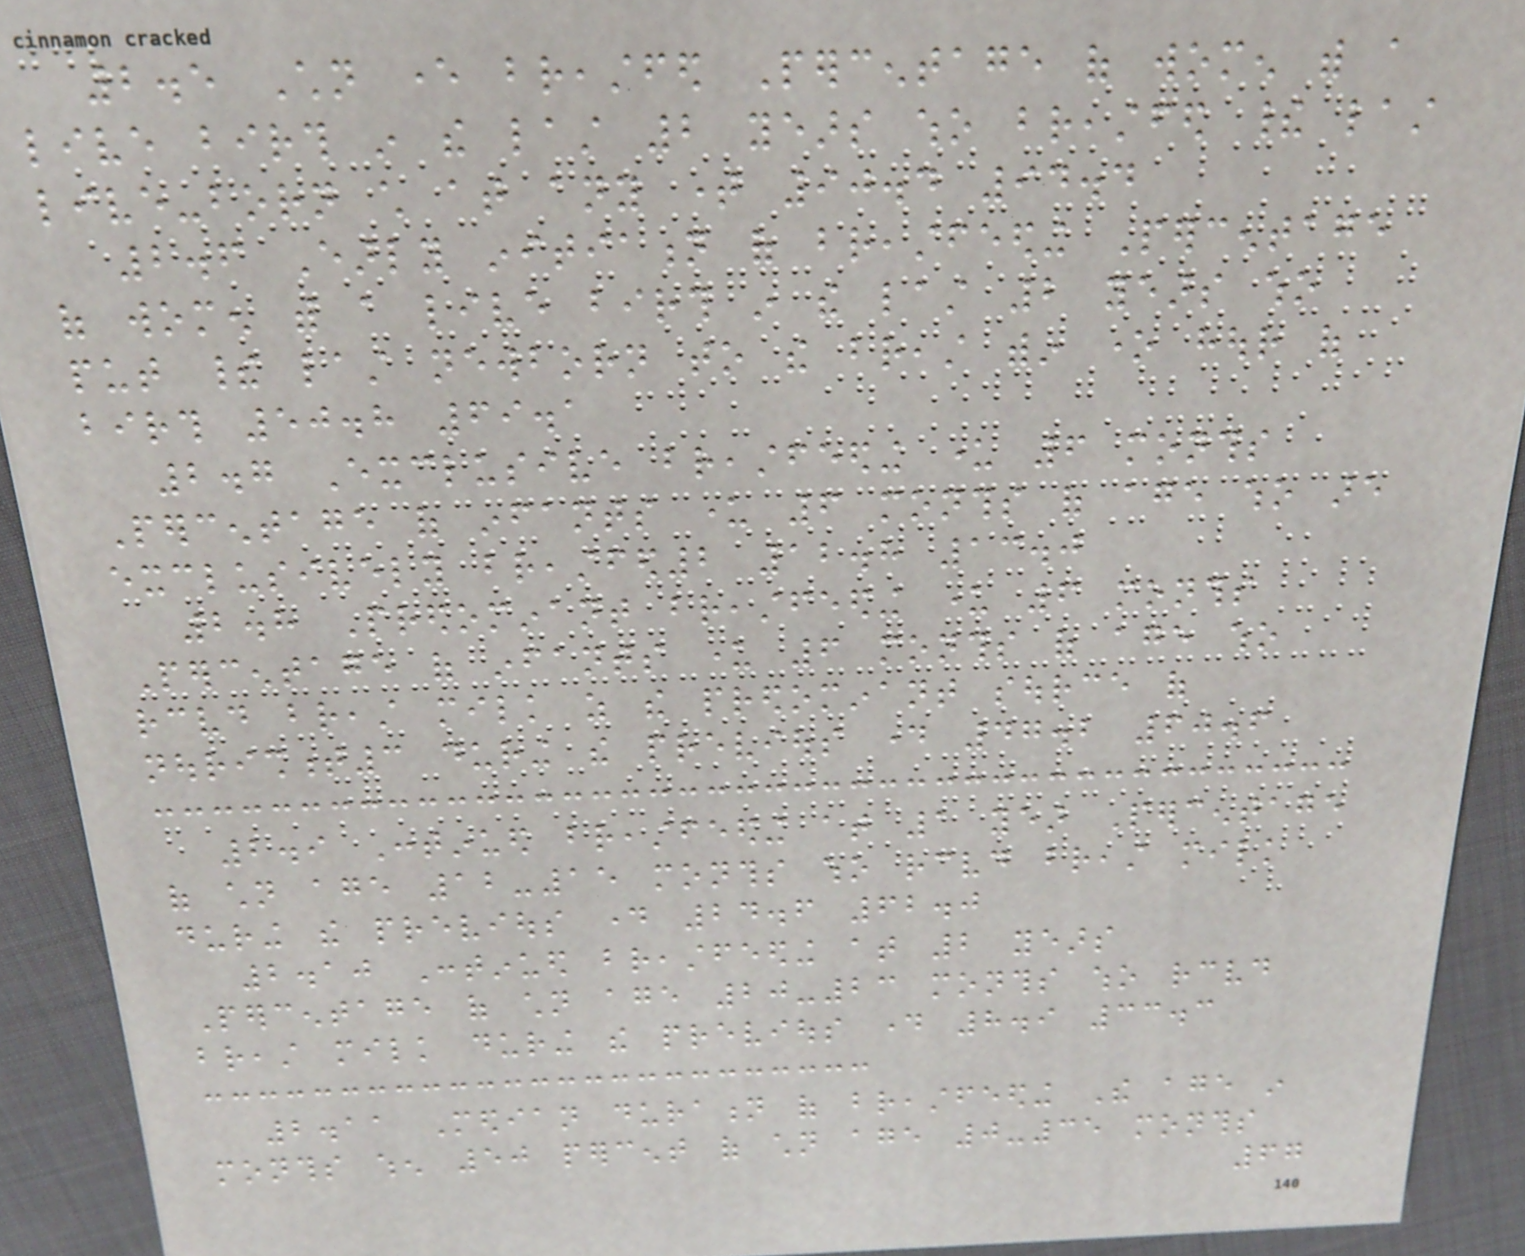2.5 Children ever breastfed Percentage of women with a
live birth in the last 2 years who breastfed their last
live-born child at any time 90.4 94.4
2.6 Early initiation of breastfeeding Percentage
of women with a live birth in the last 2 years who
put their last newborn to the breast within one hour of
birth 50.8 69.1
2.7 Exclusive breastfeeding under 6 months
Percentage of infants under 6 months of age who are
exclusively breastfed2 12.8 13.0
2.8 Predominant breastfeeding under 6 months
Percentage of infants under 6 months of age who
received breast milk as the predominant source of
nourishment3 during the previous day 47.2 60.6
2.9 Continued breastfeeding at 1 year Percentage
of children age 12-15 months who received breast milk
during the previous day 24.6 62.0
2.10 Continued breastfeeding at 2 years
Percentage of children age 20-23 months who received
breast milk during the previous day 8.9 33.3
2.11 Median duration of breastfeeding The age in
months when 50 percent of children age 0-35 months
67
